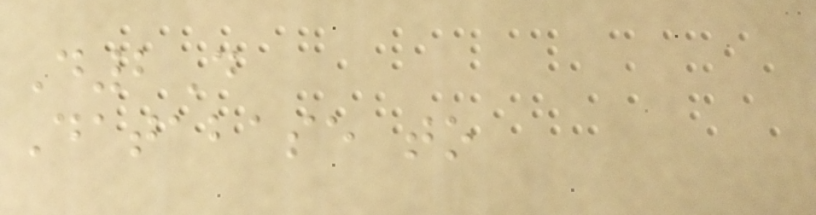D2D
Database to
